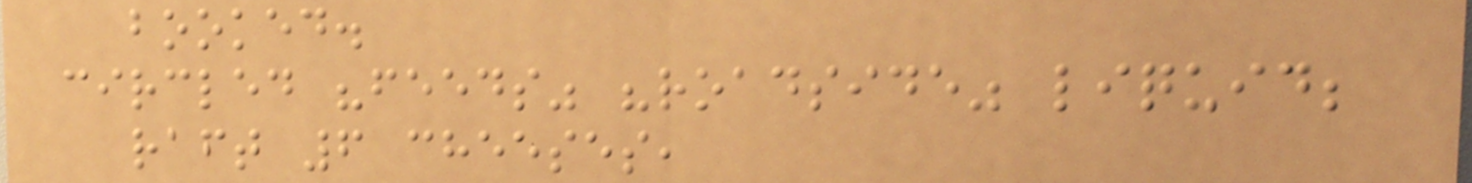booked.
circled "feeds" "roadside" liquid;
raft 6 cheeses,
